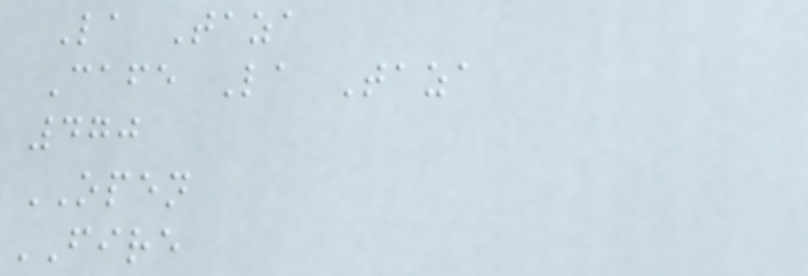La Taza
Cafe La Taza
470
OPEN
FIRE
